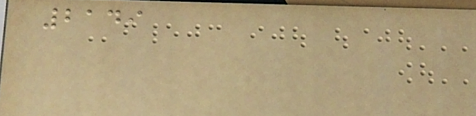2149
